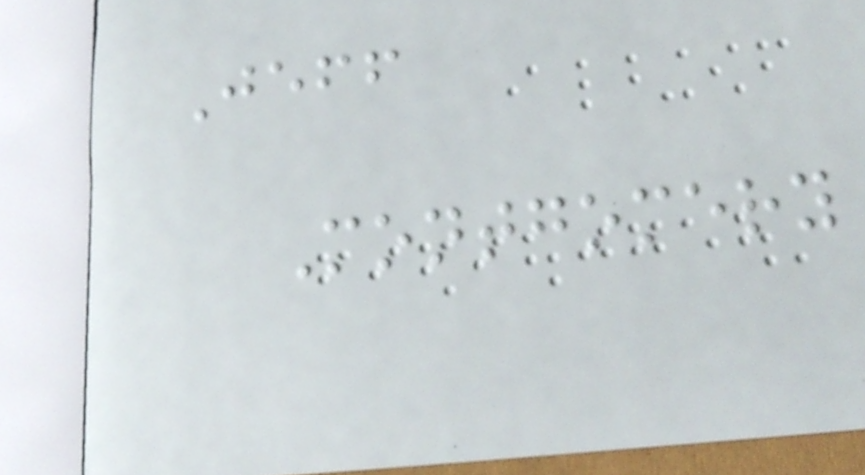Jeff
Montgomery
